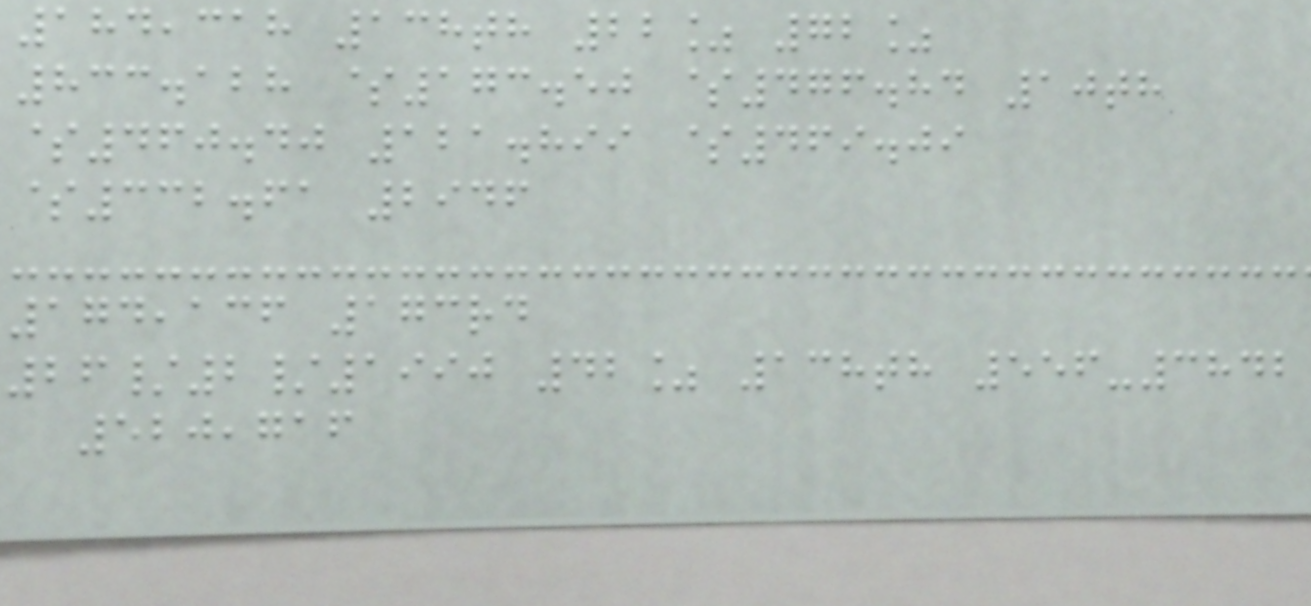184,318 138th 22% 72%
833.128 $173.50 $476.84 10th
$460.40 121.899 $469.09
$332.61 2946
174,136 173rd
26/2/1990 42% 138th 556-3842
520,716
